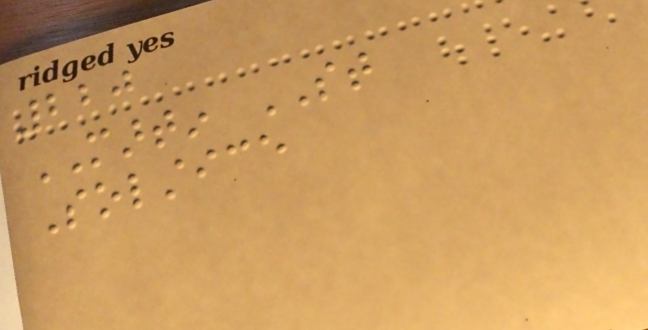220
MARTIN ST
Solstice
